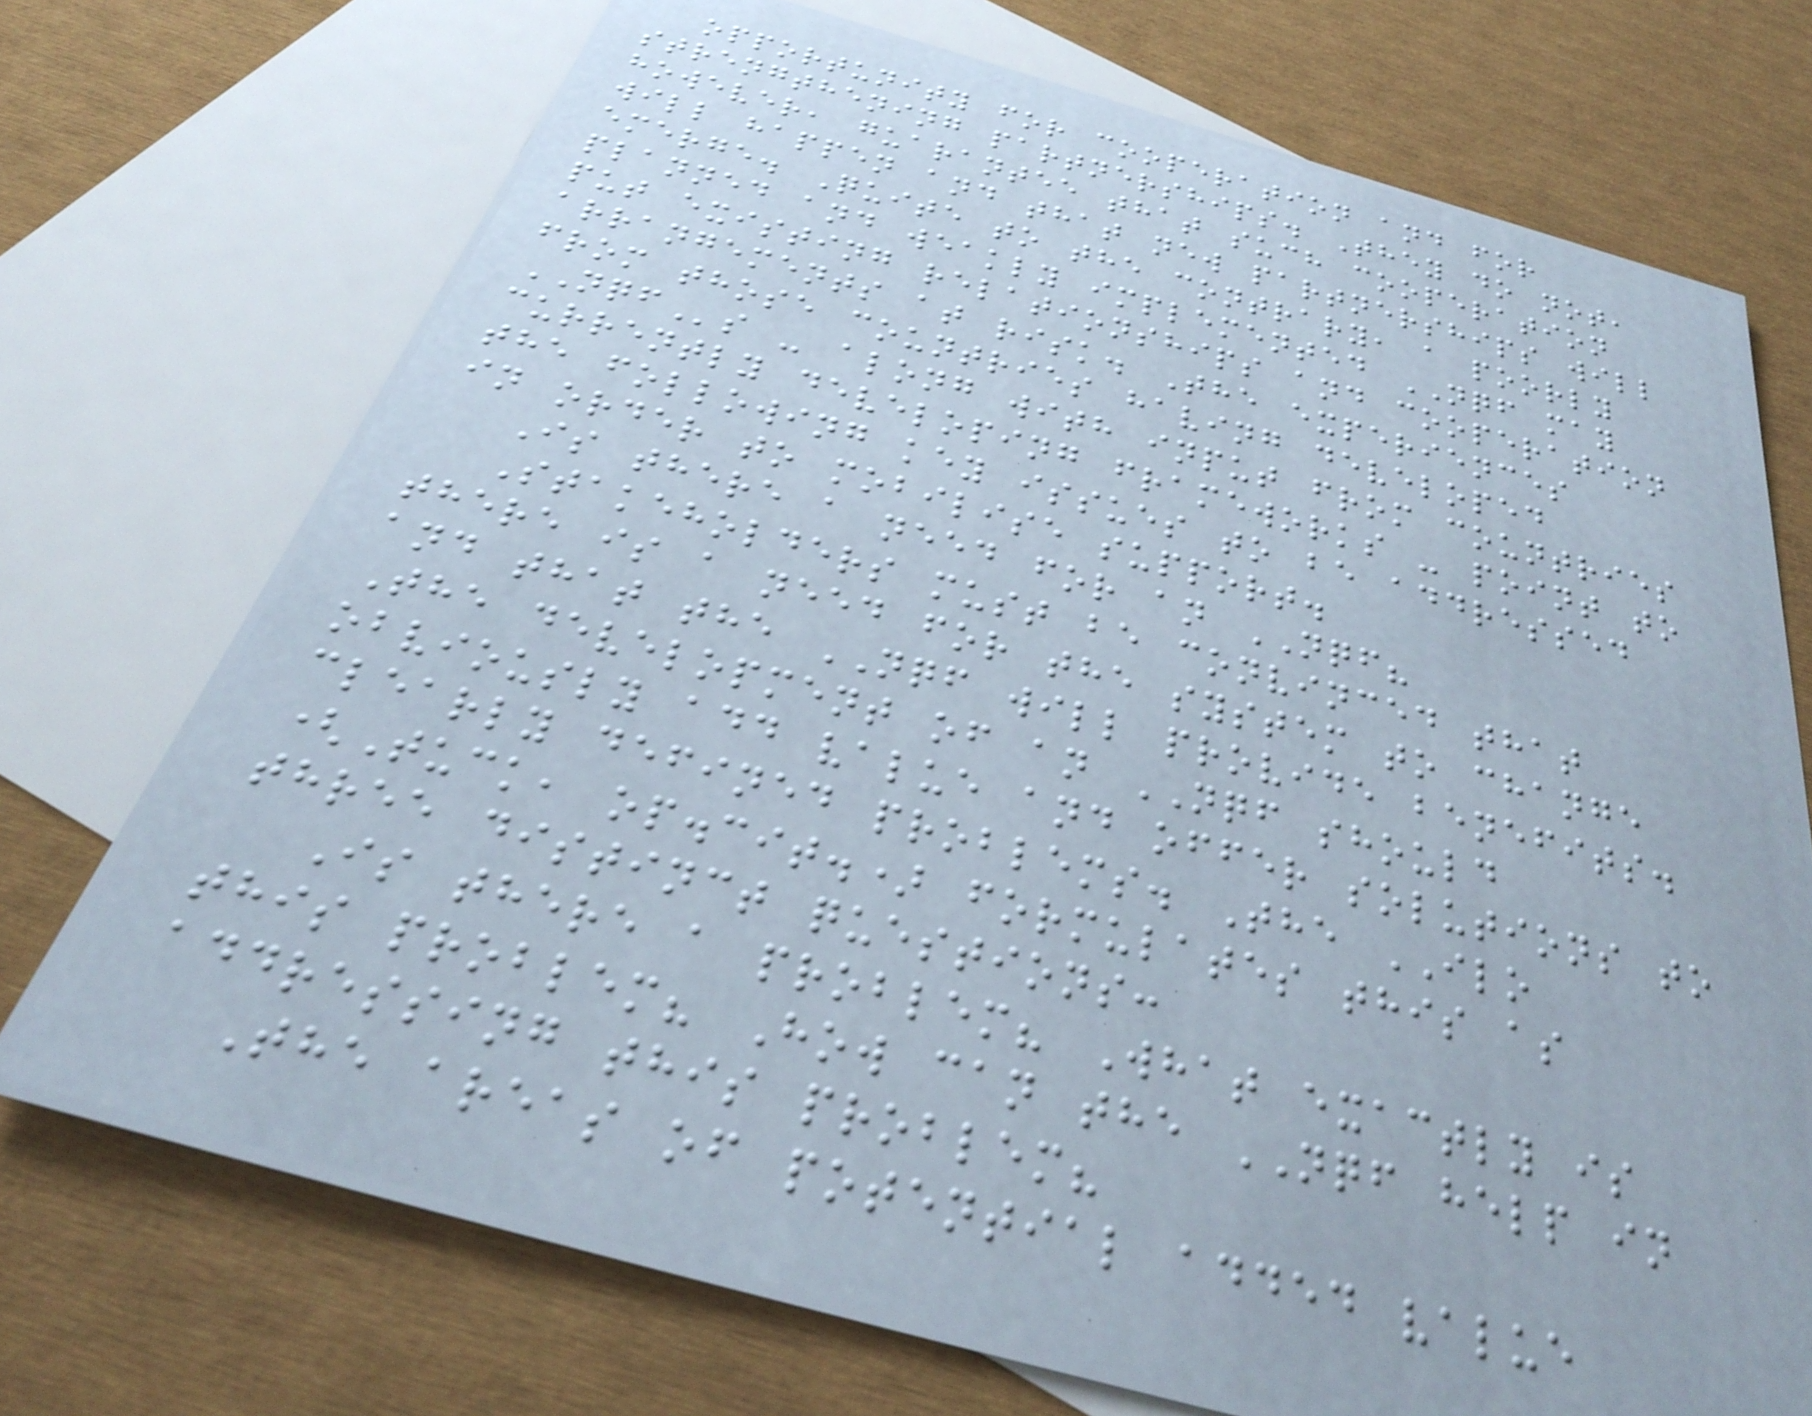opportunity for cooperation and for
strengthening partnerships. They do not,
however, guarantee that such cooperation
will happen and that new partnerships will
emerge. Quite to the contrary, a poorly
planned and weakly implemented NQF may
put existing relationships and cooperation
arrangements at risk. The experiences
from those countries having developed
NQFs - along with input from countries
currently developing frameworks - point to
the following key issues to be addressed
in order to mobilise support.
Is there a need for an NQF?
Stakeholders must be convinced that
there is a need for the system to change
and that the NQF will provide benefits.
The development of an NQF should
obviously add value and offer solutions to
clearly defined problems. The ILO
(Tuck, op.cit.) formulates this as
three distinct questions:
Is there a problem? What exactly is
this problem? How can the NQF help in
addressing this problem?
The areas of potential added value
